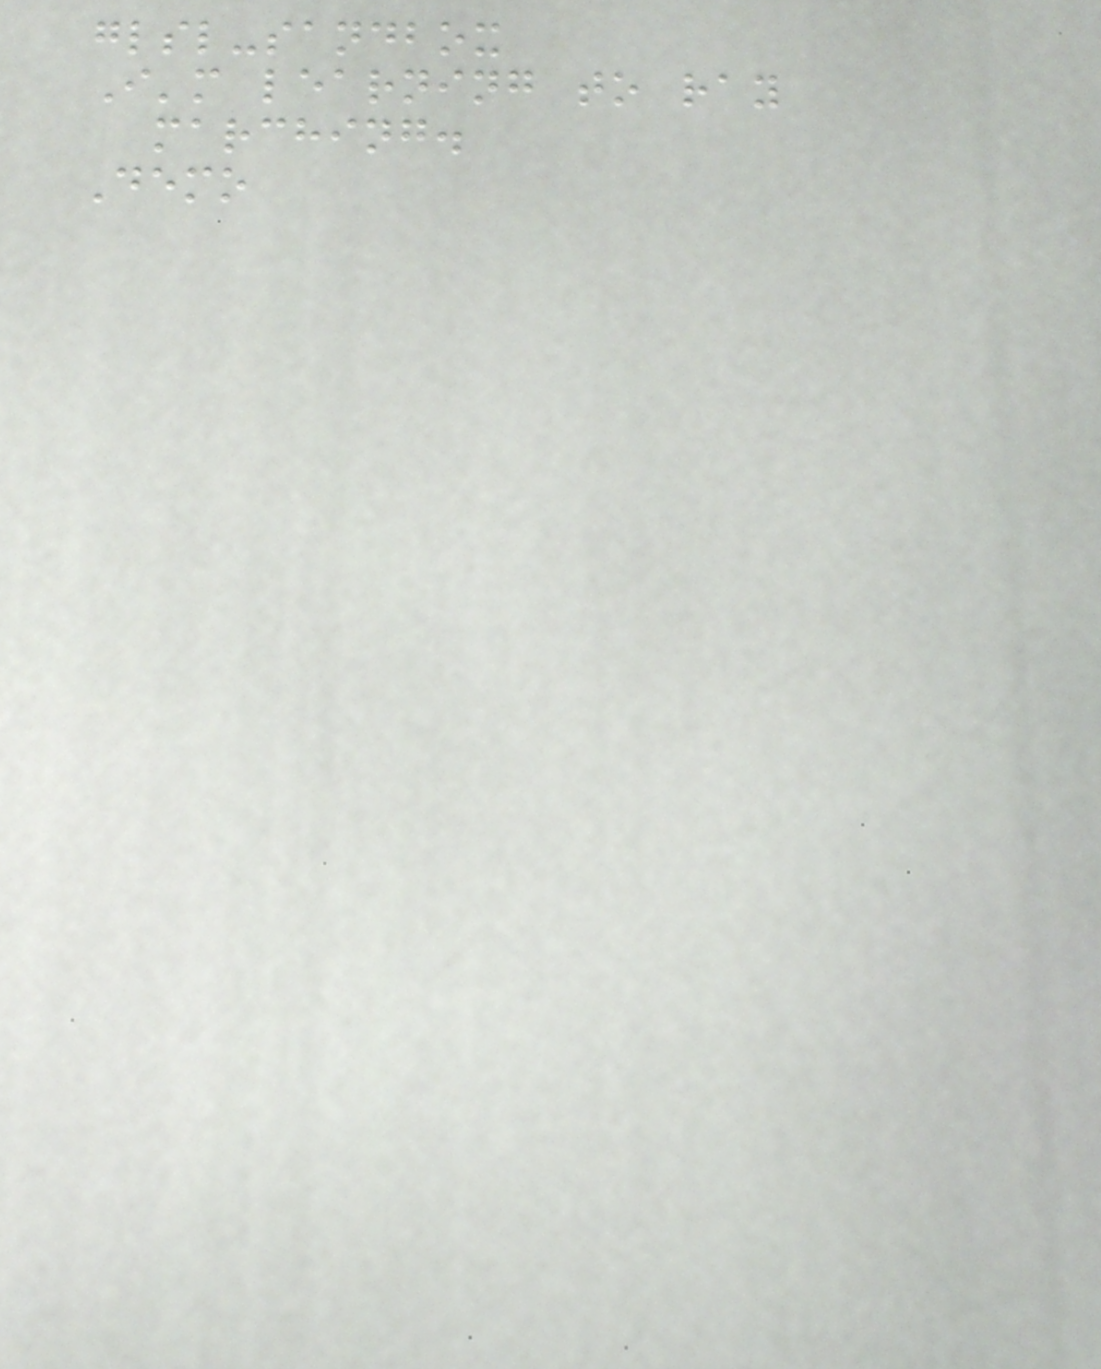glsl-sandbox
I'm learning to ray
marching.
Demo
